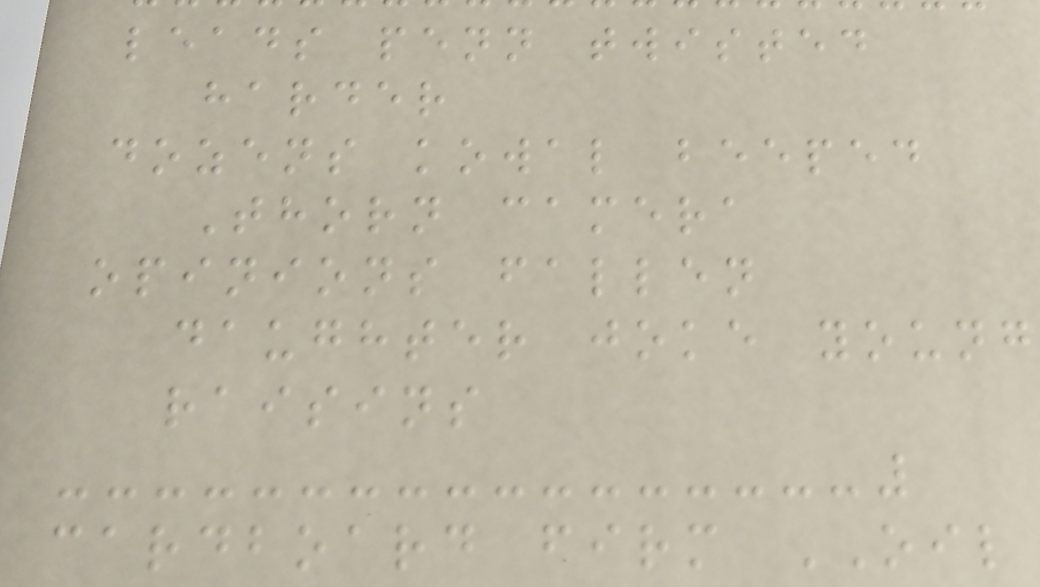leads penn twisted
harder
dozens kowal beeped
Thorn camera
opinions fallen
daughter joke young
raisins
cardboard firm OIL
